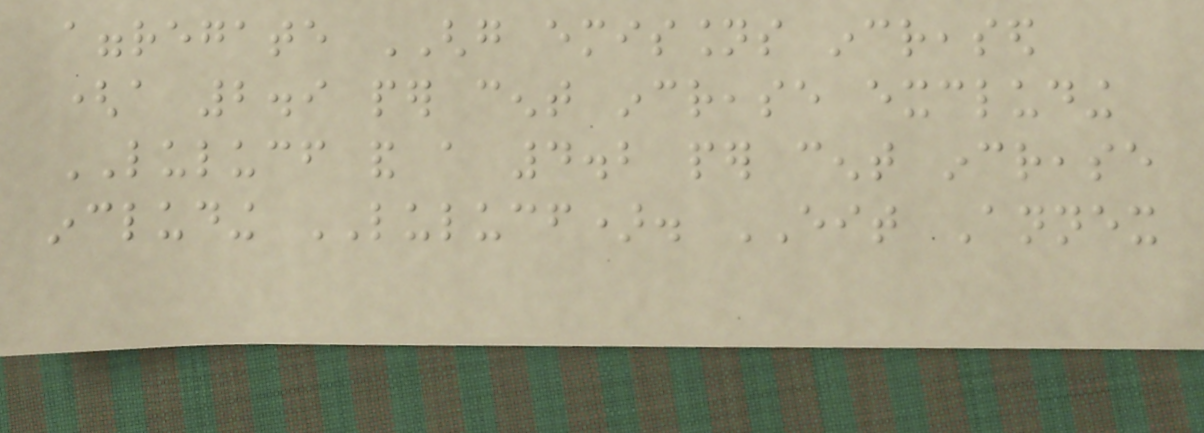aggregate GHG emissions increased
(a 2.9 per cent increase excluding
LULUCF and a 4.2 per cent increase
including LULUCF). EIT Annex
